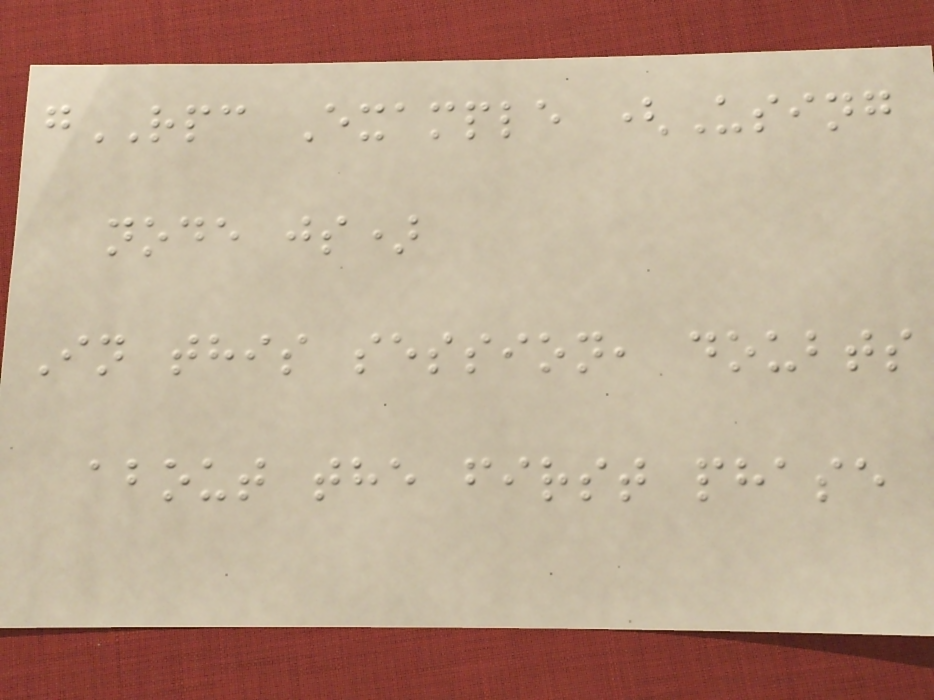gRPC Example (Using
node js)
In this session, doubts
about the first phase
